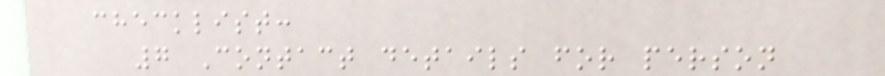checklist:
7 Contact details for person
